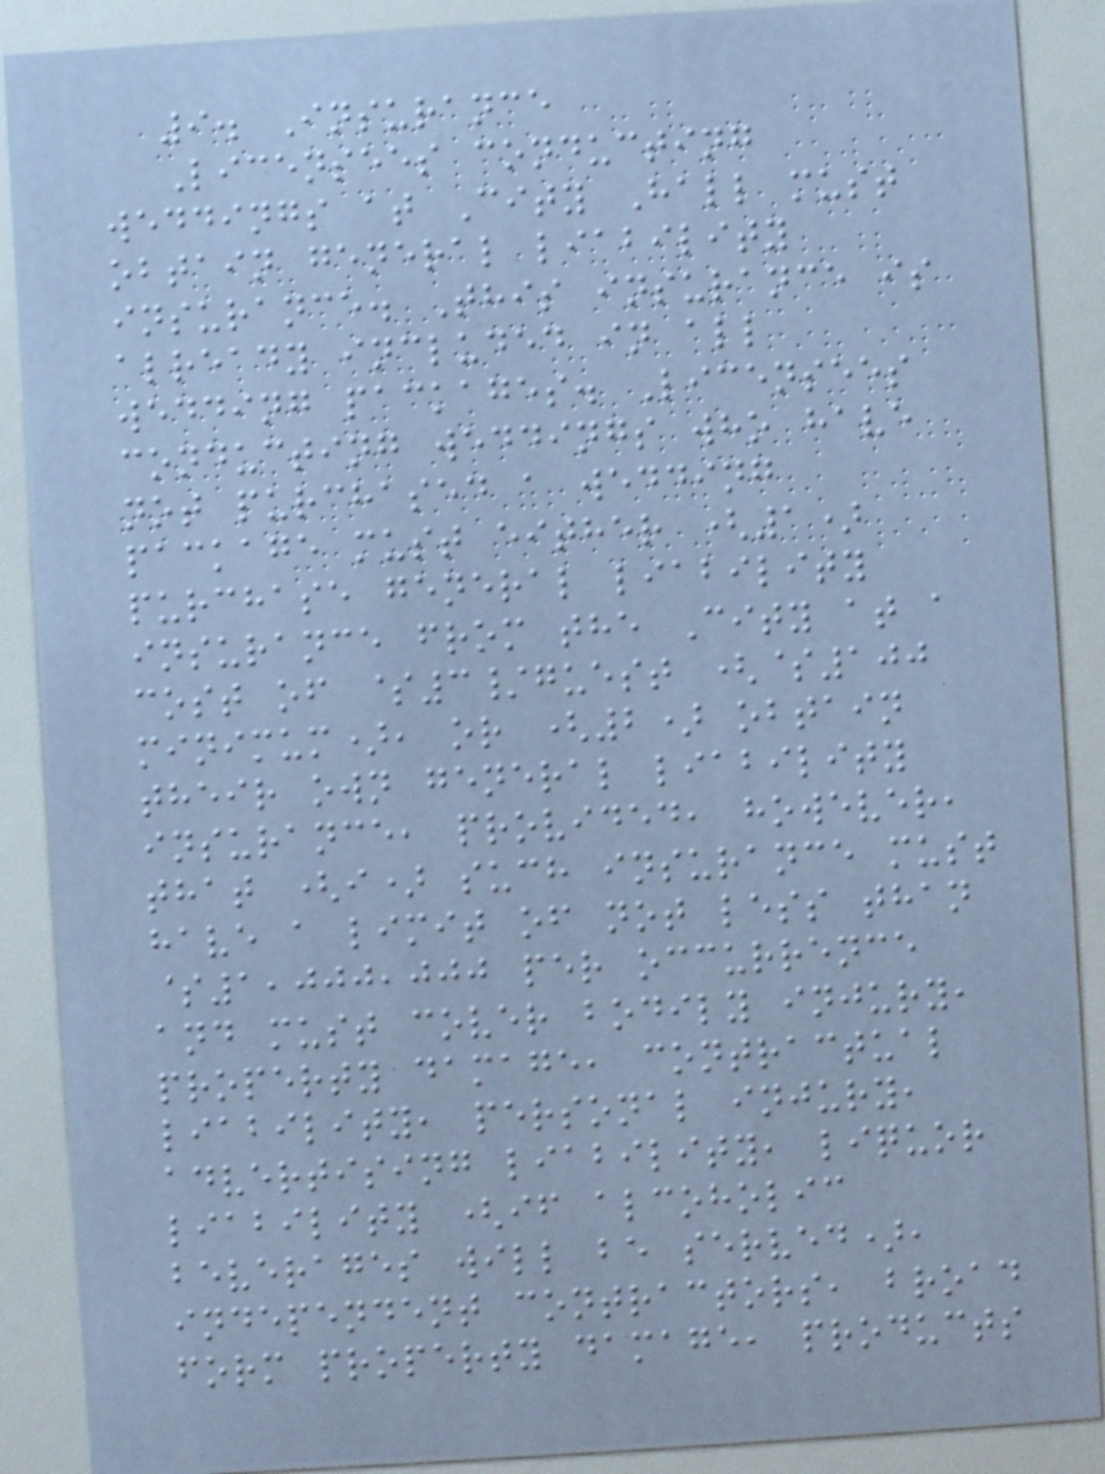9. Insurance
Licensees conducting
weddings at City Hall must
obtain general liability
insurance. This insurance is
already included in all
wedding packages. Licensees
conducting weddings who have
not purchased a wedding
package must either (1)
purchase general liability
insurance from the City at a
cost of $3/guest ($100
minimum), or (2) obtain
their own general liability
insurance, provided, however,
that (i) such insurance must
have a limit of not less than
$1,000,000 per occurrence
and must cover bodily injury,
property damage, contractual
liability, personal injury,
advertising liability, liquor
liability (if alcoholic
beverages will be served),
independent contractors, broad
form property damage, products
